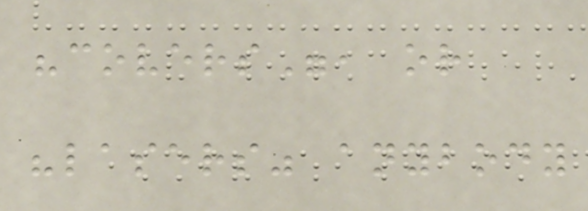"covers", or
"lasers" anybody
